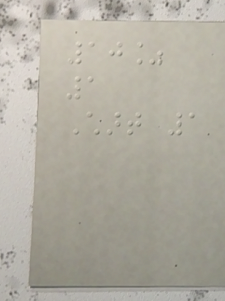10%
1
Chart 1
